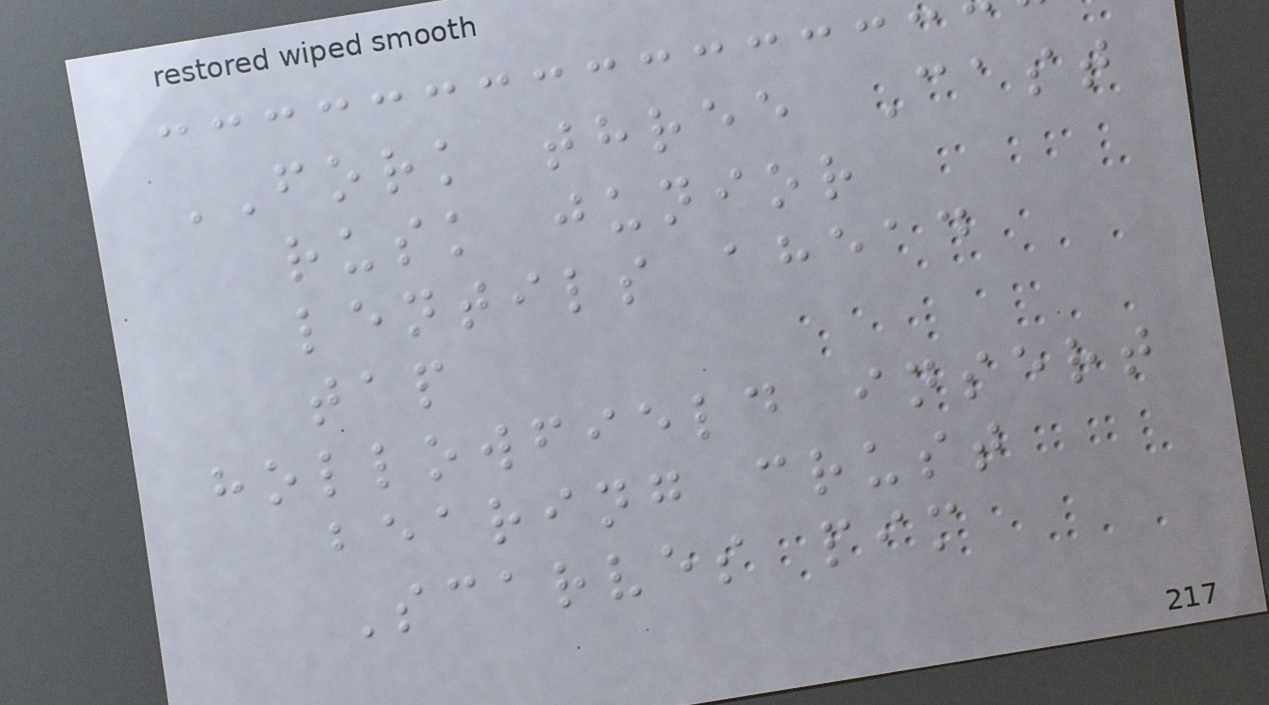FORK three Cast
rusk junior
lentils ahead
tap
hollowfield insert
bearing crust
Scarves pim
